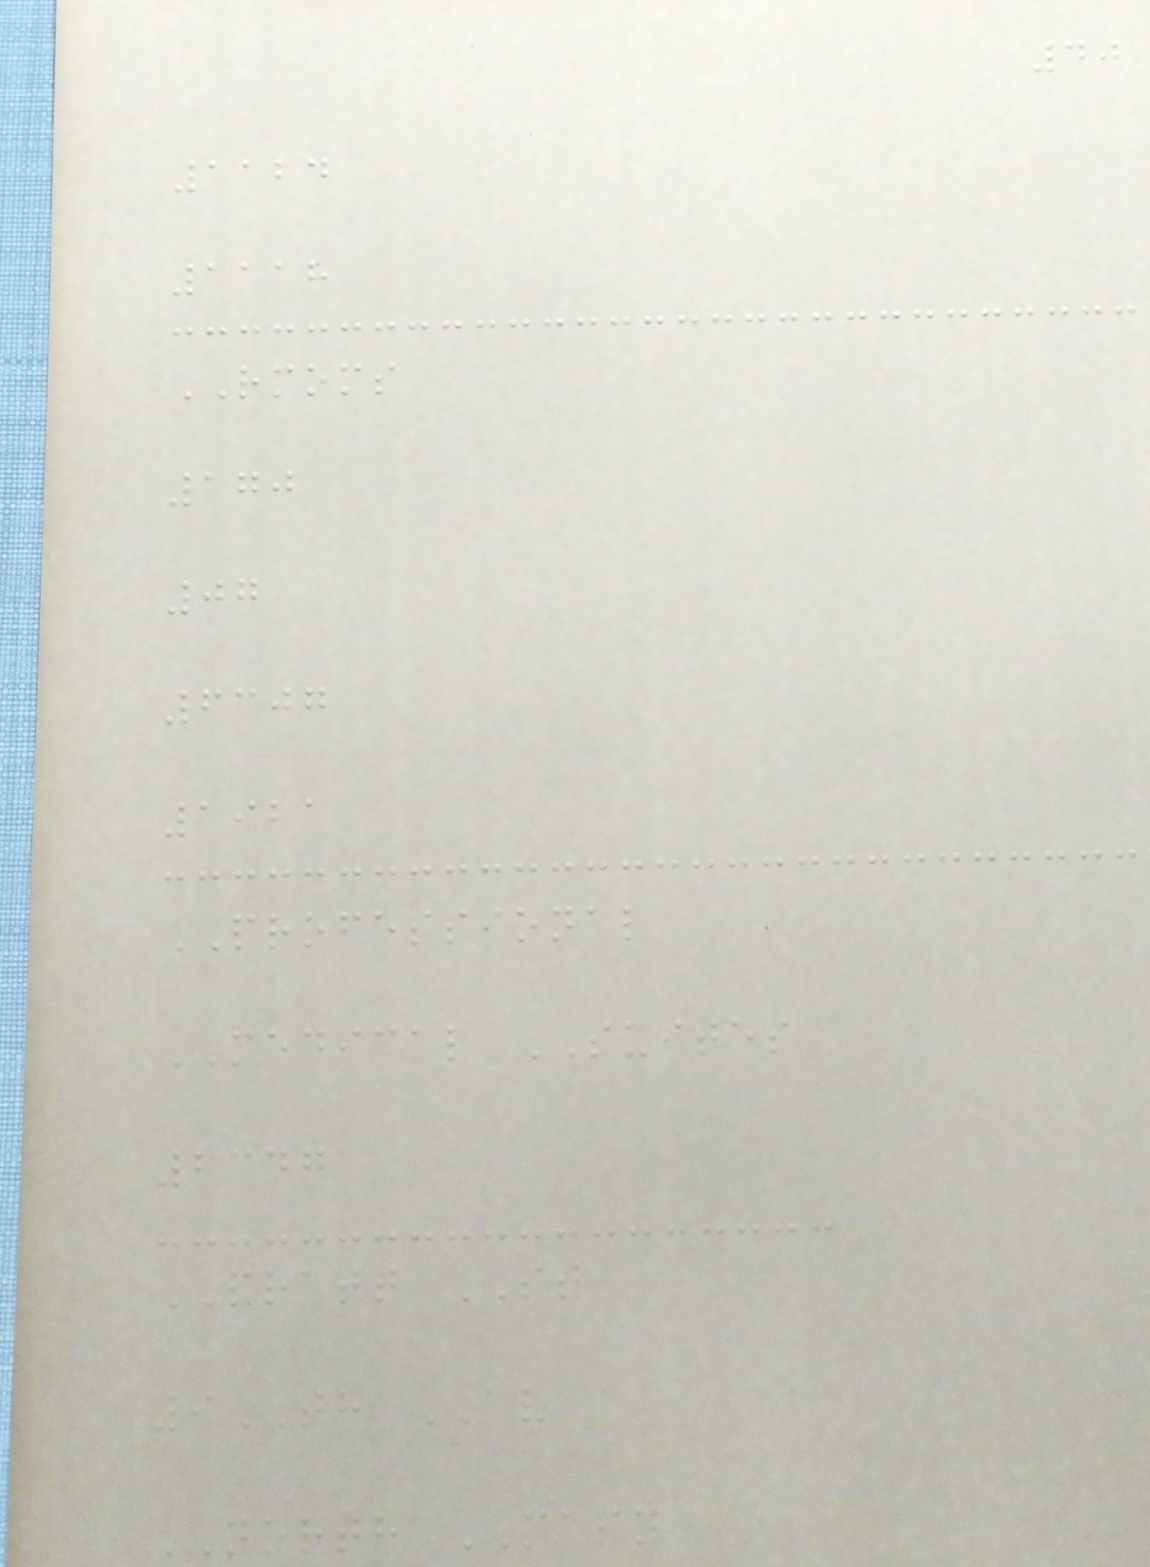40
1124
1118
RMOMS
170
07
6307
1921
PROFESSIONAL
MEDICAL SUITES
2347
PRATT ST
9TH AV
NORTH MAIN
